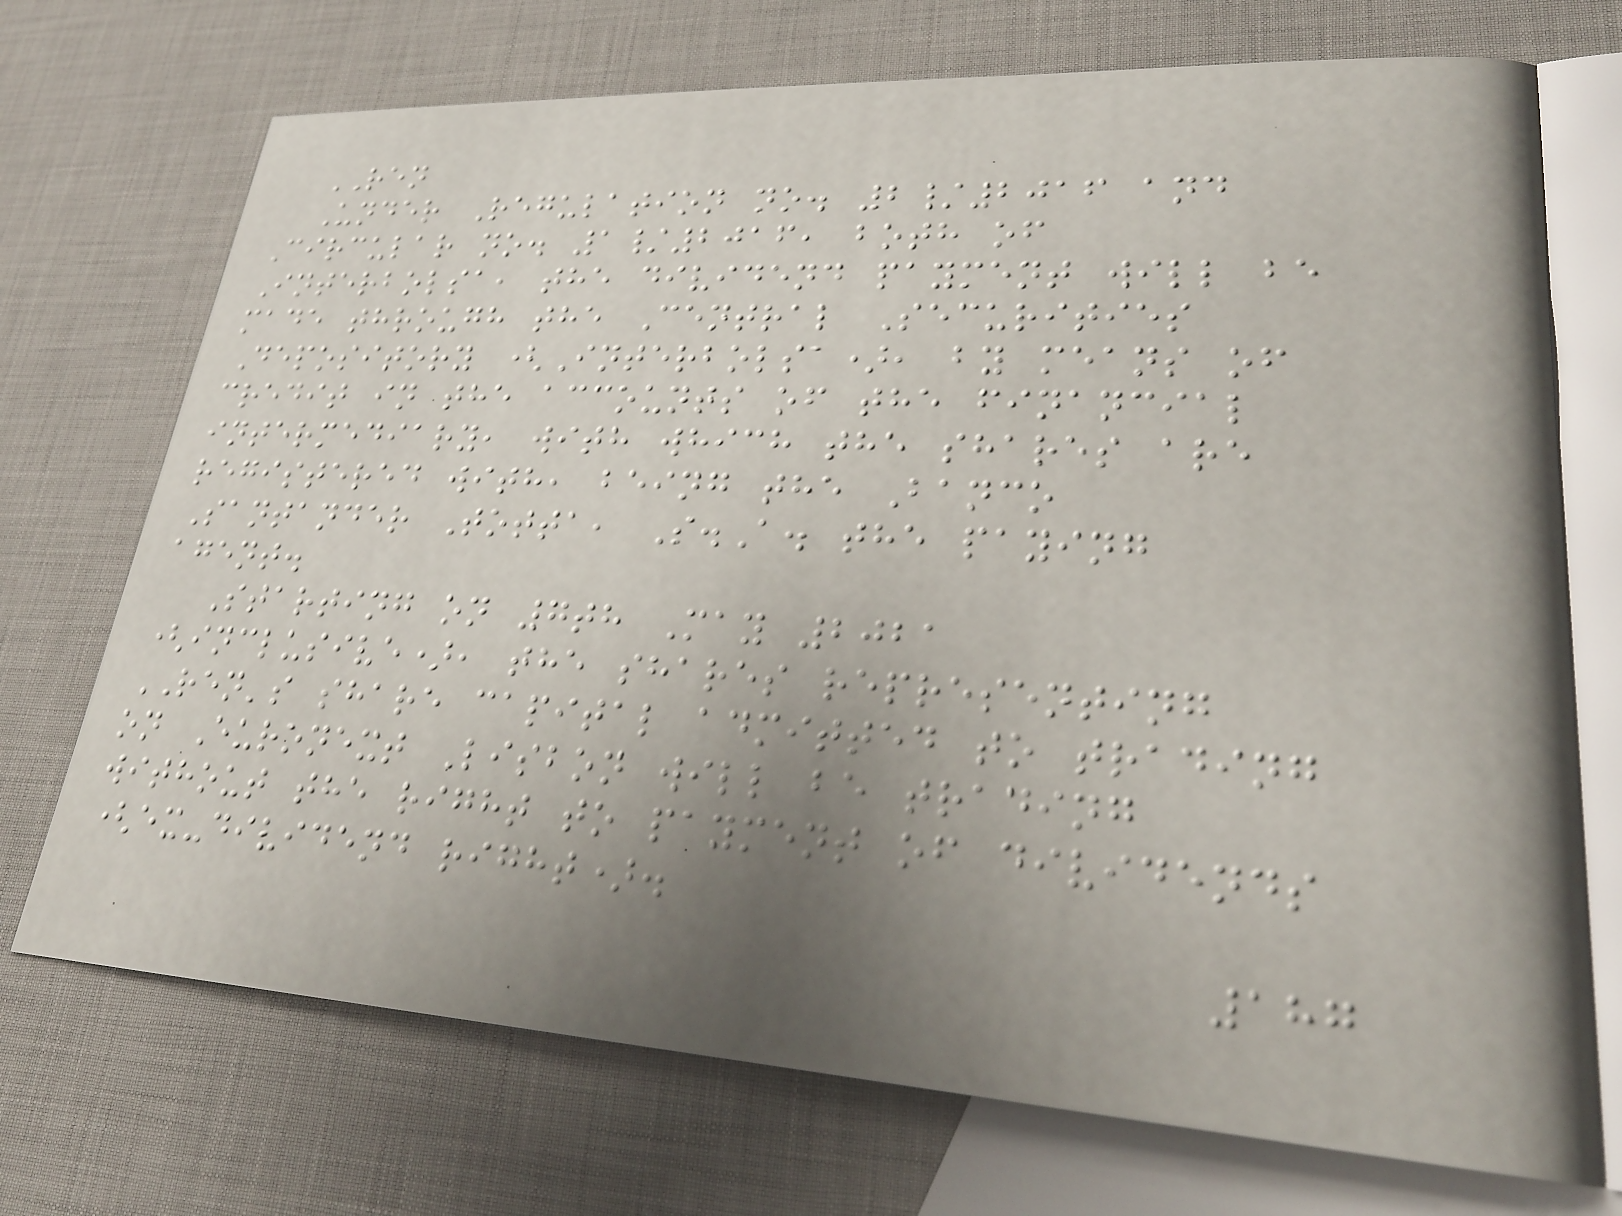REN
Under Regulation no. 2/2016 and
Circular no. 1/2016, both of
Interbolsa, the dividend payment will be
made through the Central Securities
Depository (Interbolsa), by means of
credit in the accounts of the financial
intermediary, with which the shares are
registered with, being the Banco
Santander Totta, S.A. the paying
agent.
Starting on 7th May 2021
(inclusive), the shares representing
REN's share capital admitted to trading
on Euronext Lisbon will be trading
without the right to payment of dividends
(ex-dividend right).
187
